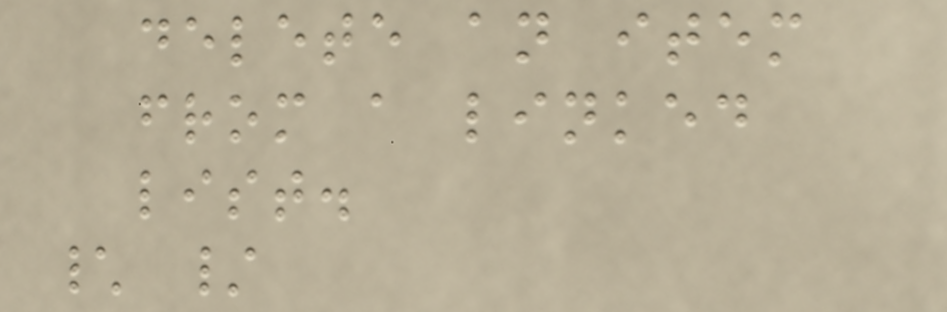delete an item
from a linked
list.
\ /
